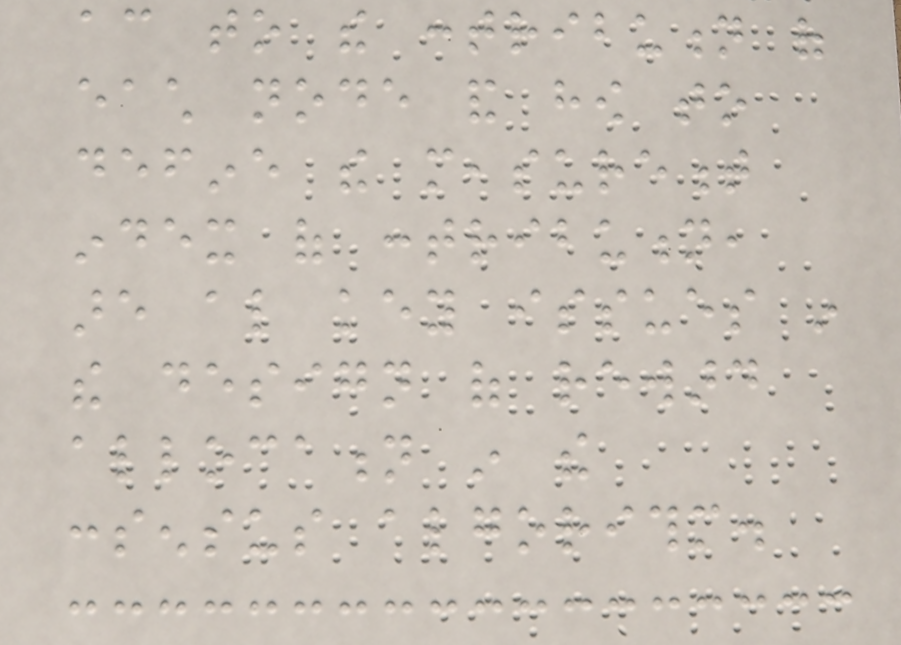according to the contribution of
each node and how to
define the measurement
index of contribution,
are also key issues in
the design of reward
allocation in the
consensus algorithm.
